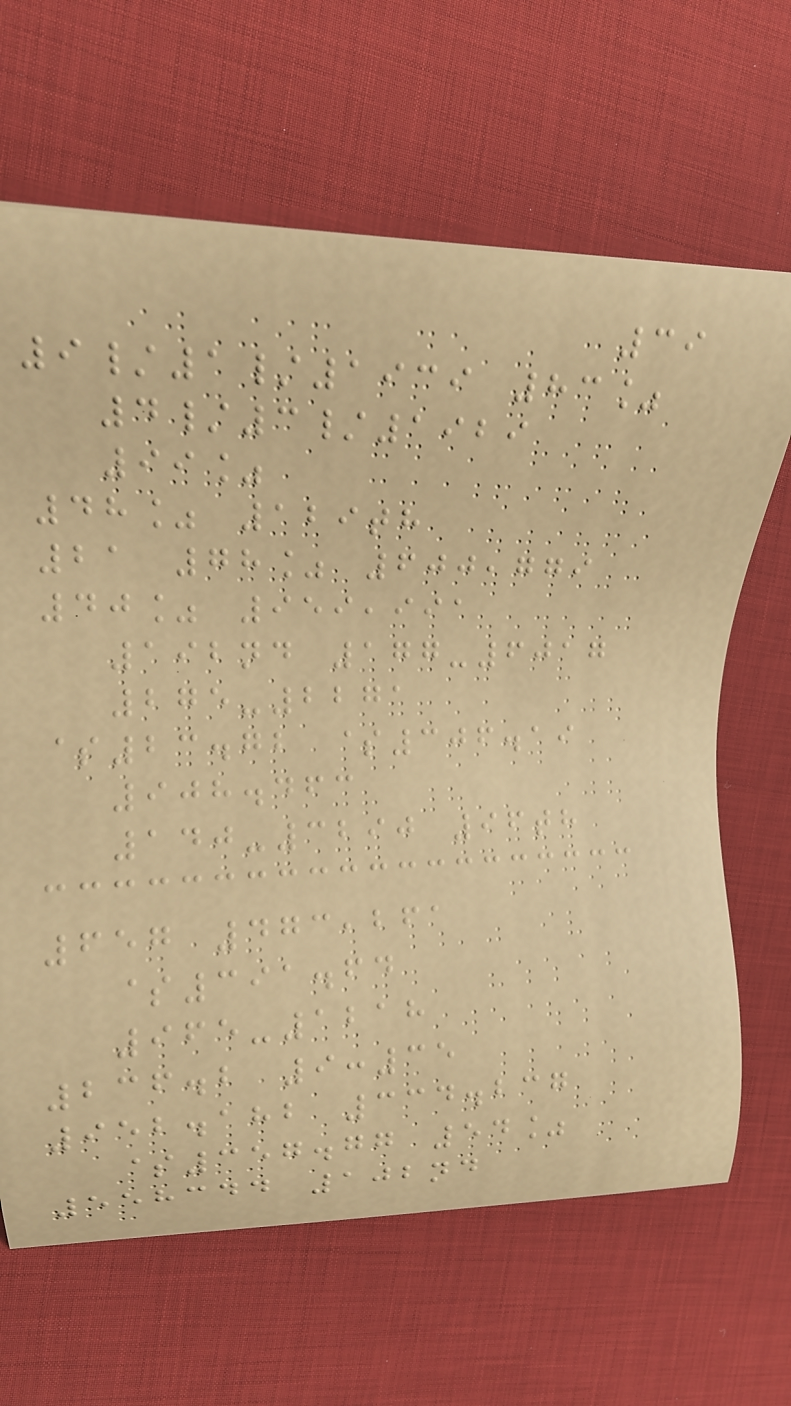39
9/1/1939 83%
4/3/1929
99%
48% 129th
21 78% 600,779
40% 959,991
192nd 177-6017
275-2271
$23.72 $306.19
908.463
140-3290 96th
657 473,261
$391.64
965-1218
236.2 9:35
952.182 334.237
$357.77 54%
558344 102nd
